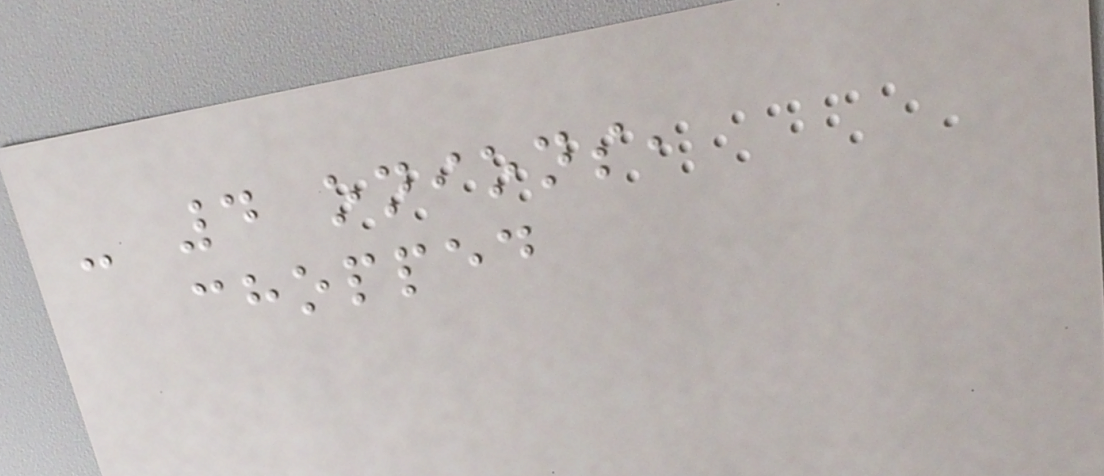- 4 onions,
chopped
